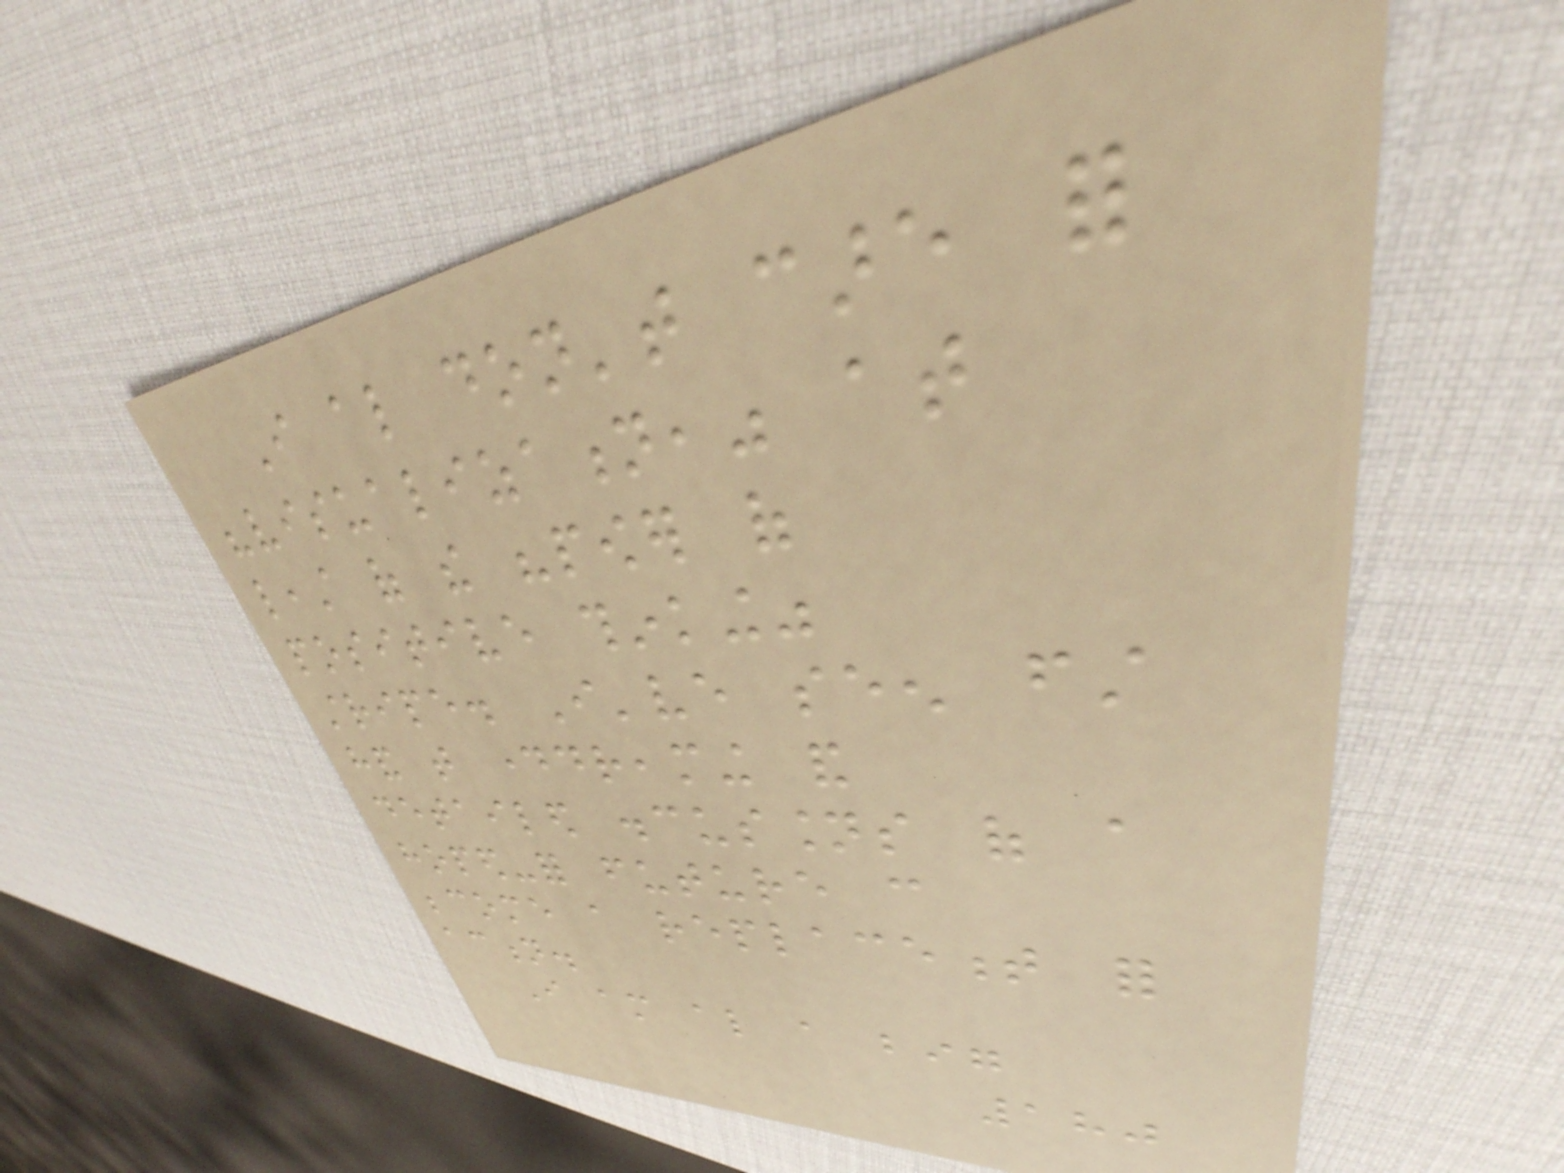I also don't care for
"visualization," at
least of the "power of
positive thinking"
stripe. I've seen first
hand that daydreaming and
detailed discussions of a
hoped-for future can
become a replacement for
action.
I am also a big
180
